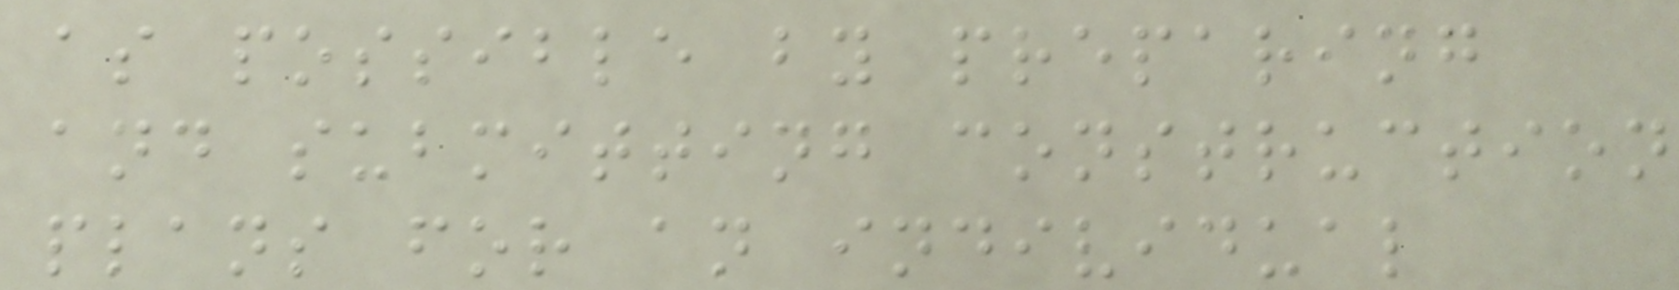as possible by preparing
and submitting construction
plans for an individual
